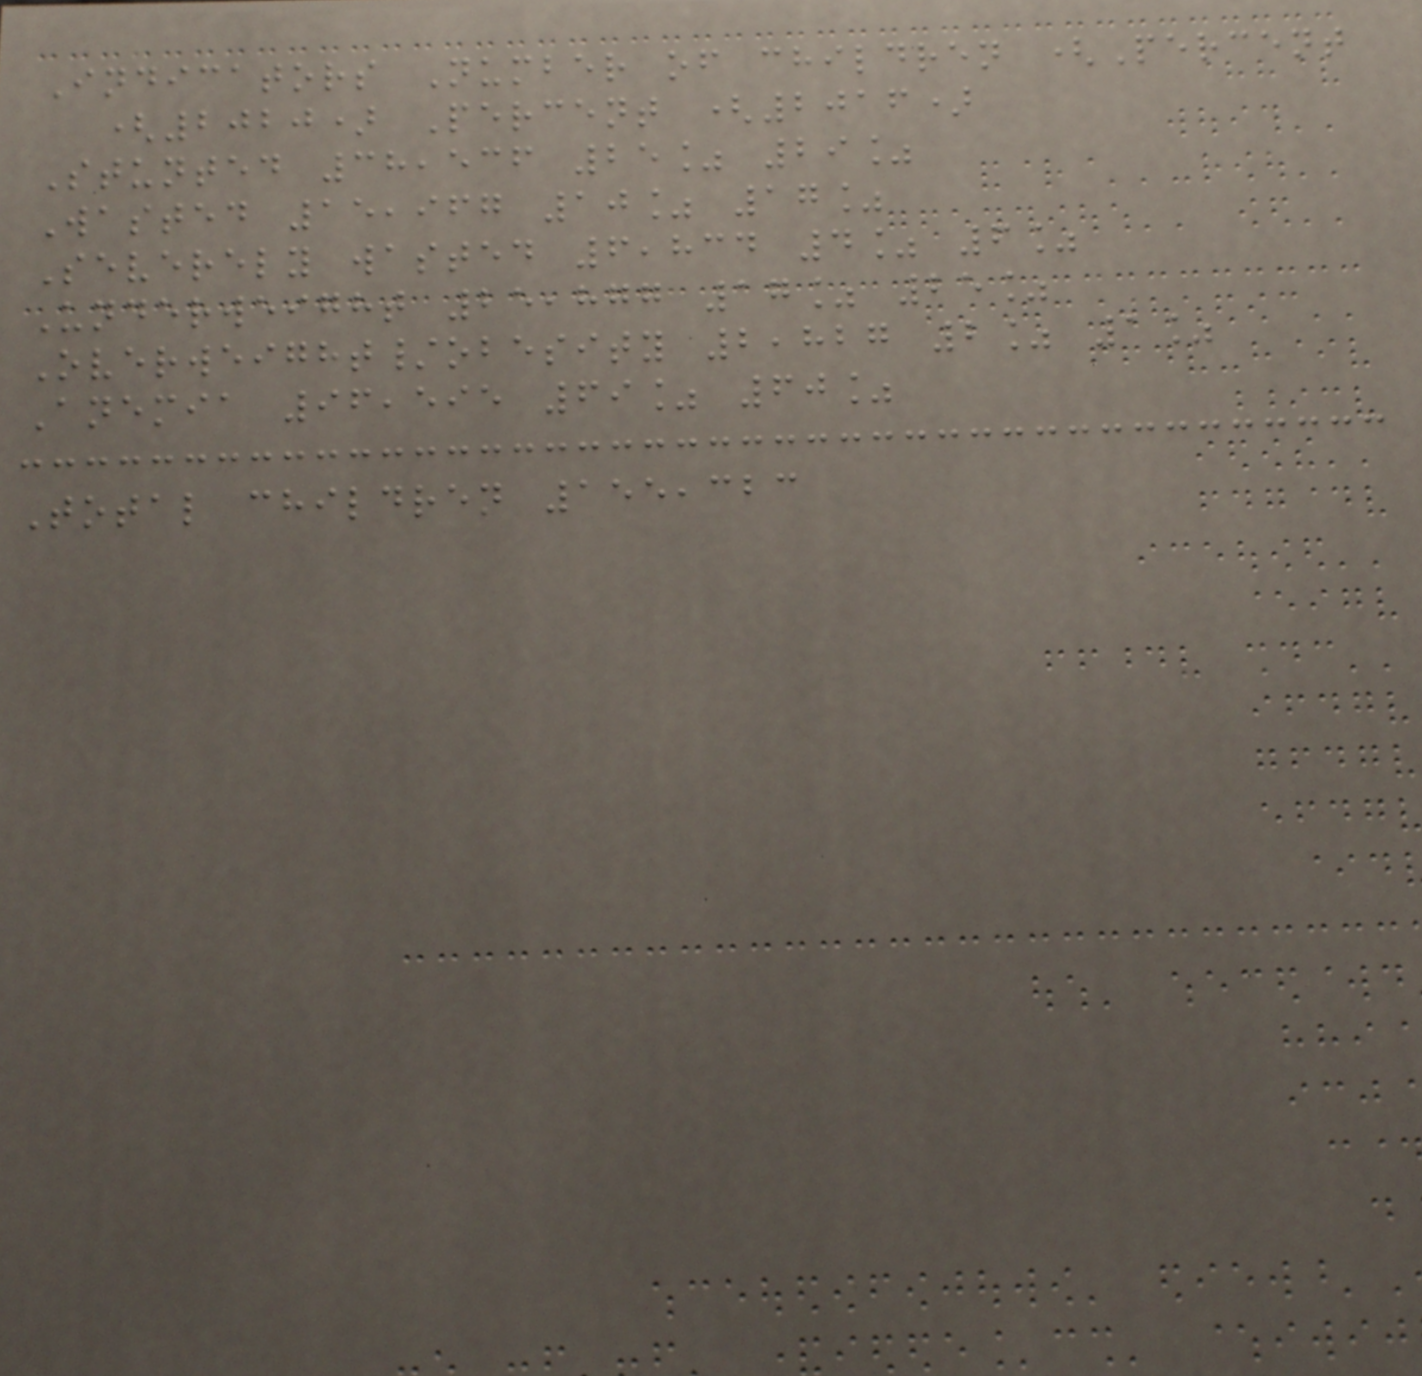Indicators Number of children (Percent
(2020) Percent (2016)
Stunted 38,536 25% 29%
Wasted 15,967 10% 17%
Severely wasted 6,834 4% 6%
Underweight 25,877 17% 25%
Overweight/obesity 2,827 2% 1%
Anemia 96,595 69% 60%
Total children 155,323
